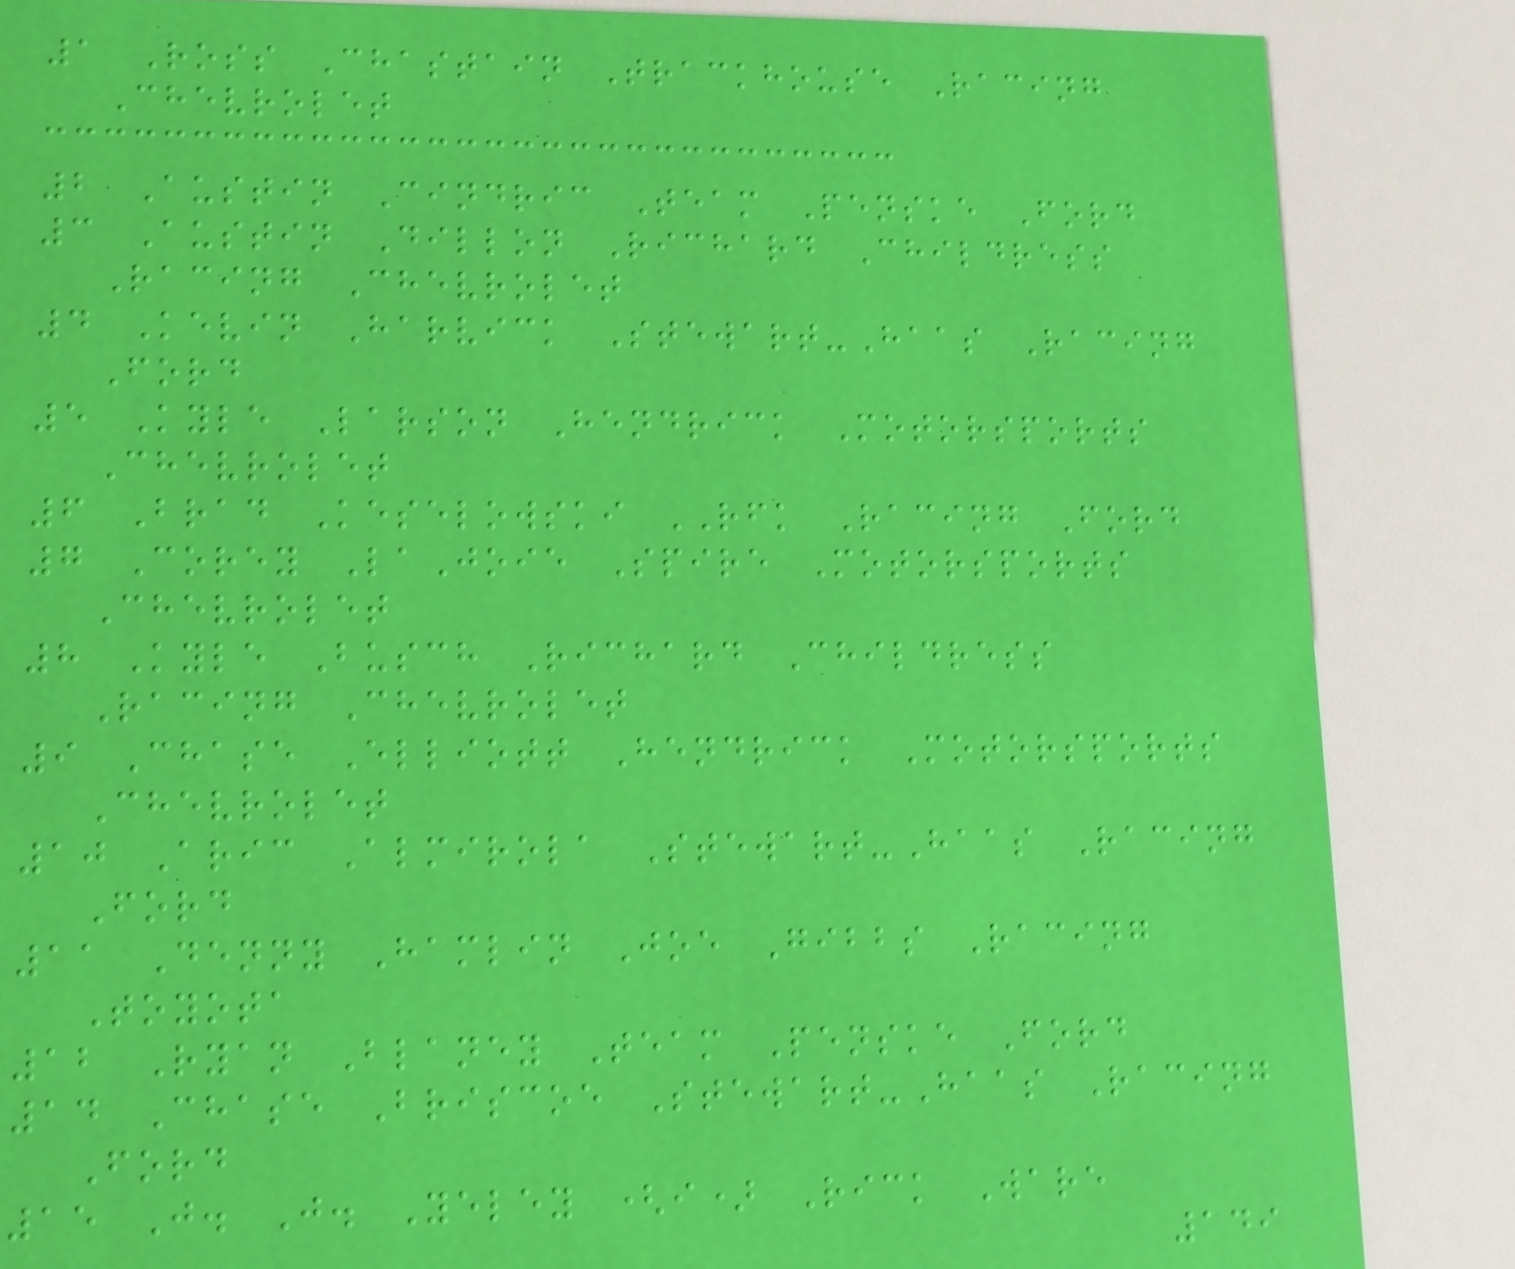1 Ross Chastain Trackhouse Racing
Chevrolet
2 Austin Cindric Team Penske Ford
3 Austin Dillon Richard Childress
Racing Chevrolet
4 Kevin Harvick Stewart-Haas Racing
Ford
5 Kyle Larson Hendrick Motorsports
Chevrolet
6 Brad Keselowski RFK Racing Ford
7 Corey LaJoie Spire Motorsports
Chevrolet
8 Kyle Busch Richard Childress
Racing Chevrolet
9 Chase Elliott Hendrick Motorsports
Chevrolet
10 Aric Almirola Stewart-Haas Racing
Ford
11 Denny Hamlin Joe Gibbs Racing
Toyota
12 Ryan Blaney Team Penske Ford
14 Chase Briscoe Stewart-Haas Racing
Ford
15 J. J. Yeley (i) Rick Ware
149
